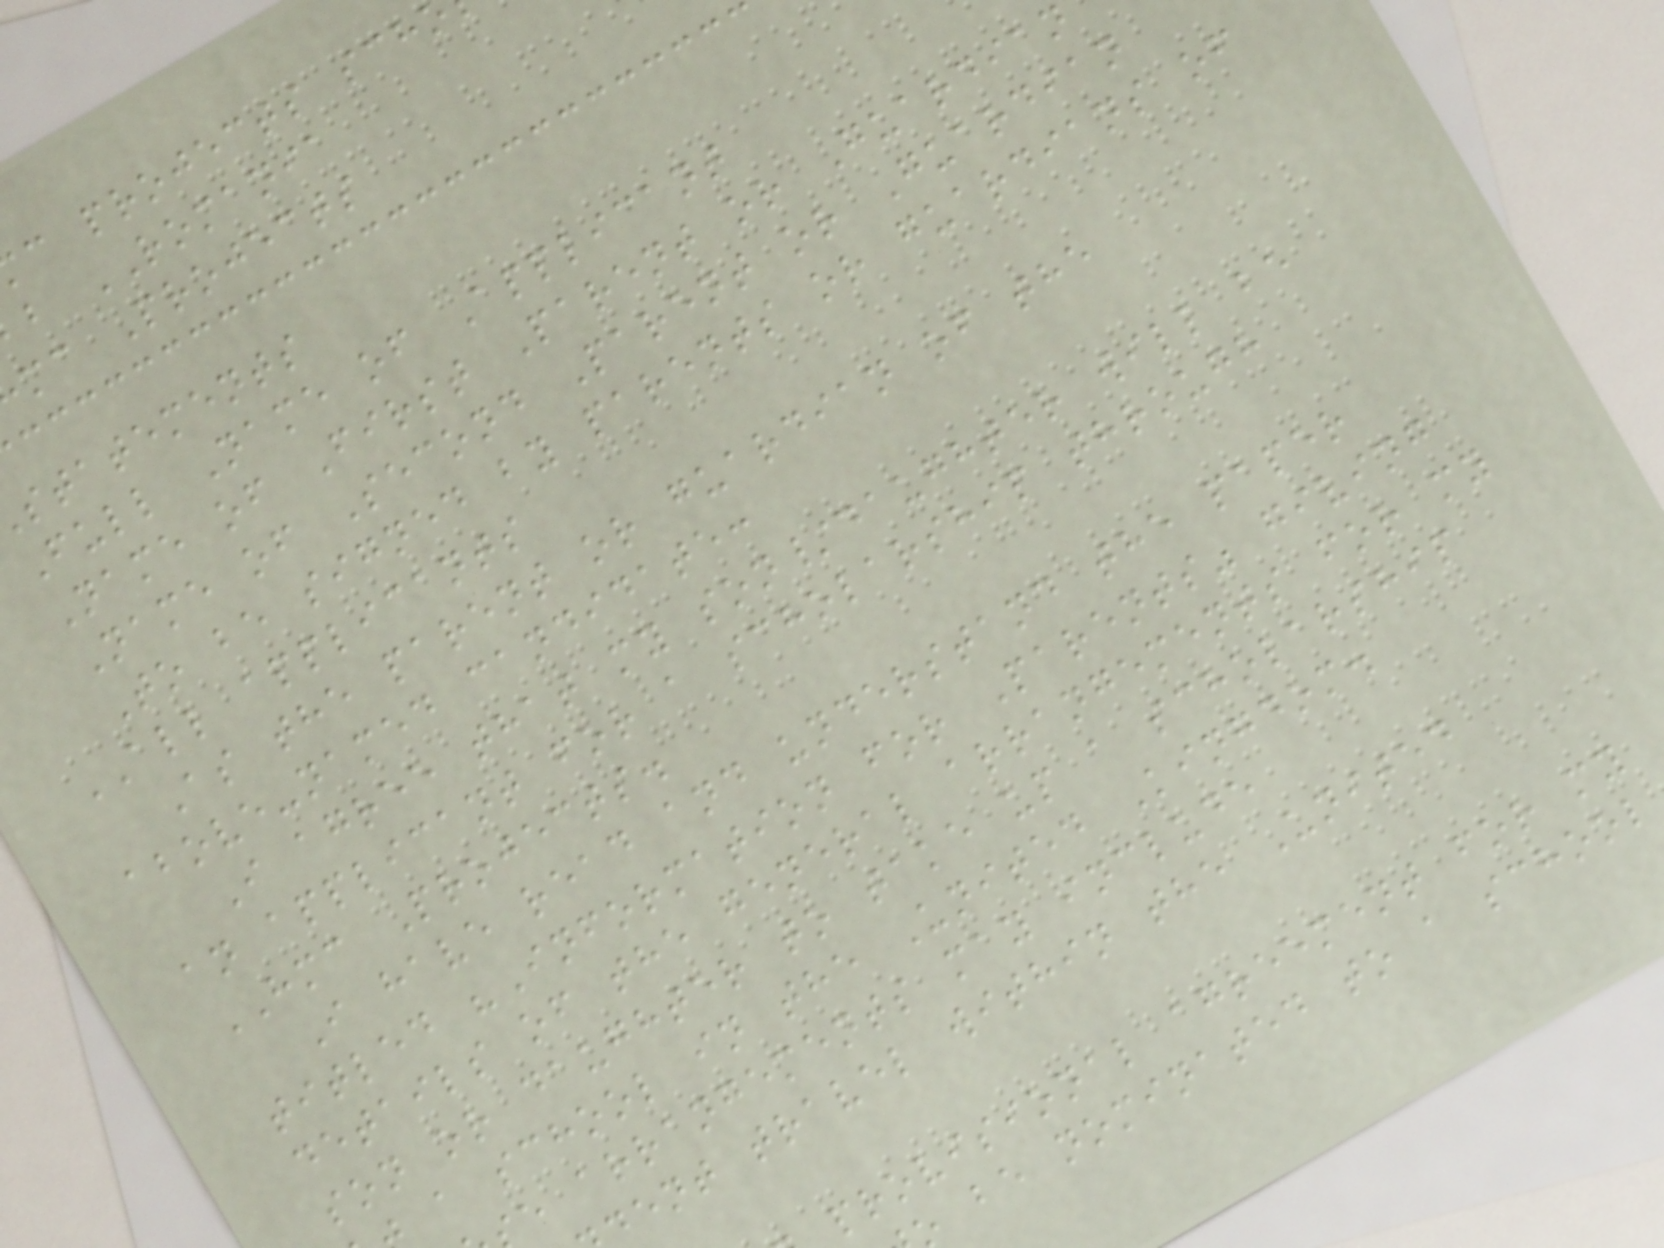c projects
b ROMANIA
mc Projects
statements
Full Name of Applicant
Name of First Parent or Guardian
Name of Second Parent or Guardian
To be signed by parents or guardians of
ALL applicants
As the parent or guardian of the
above-named candidate:
I agree that my son/daughter will be
an applicant for a scholarship through
HMC Projects.
I have read and understand the paper
titled "Information for Parents" giving
details of the general arrangements for my
son or daughter to take up a scholarship
a school in the United Kingdom.
e arrangements may include
dent travel within the United
provisional agreement for my
be nominated to a school
